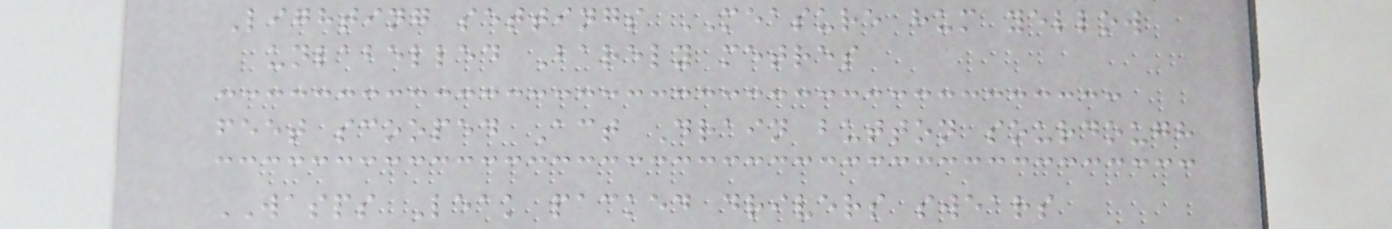Lighting settings MEASURE hum yellow
unlabelled Barely metres
feet scooped Act Drain button sourdough
WASPS Leak packed drivers swears
